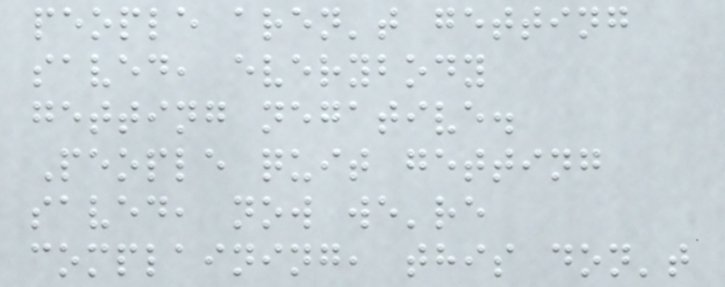people aren't getting
saved, everybody
getting negative.
People quit getting
saved, now we're
complaining, this don't
